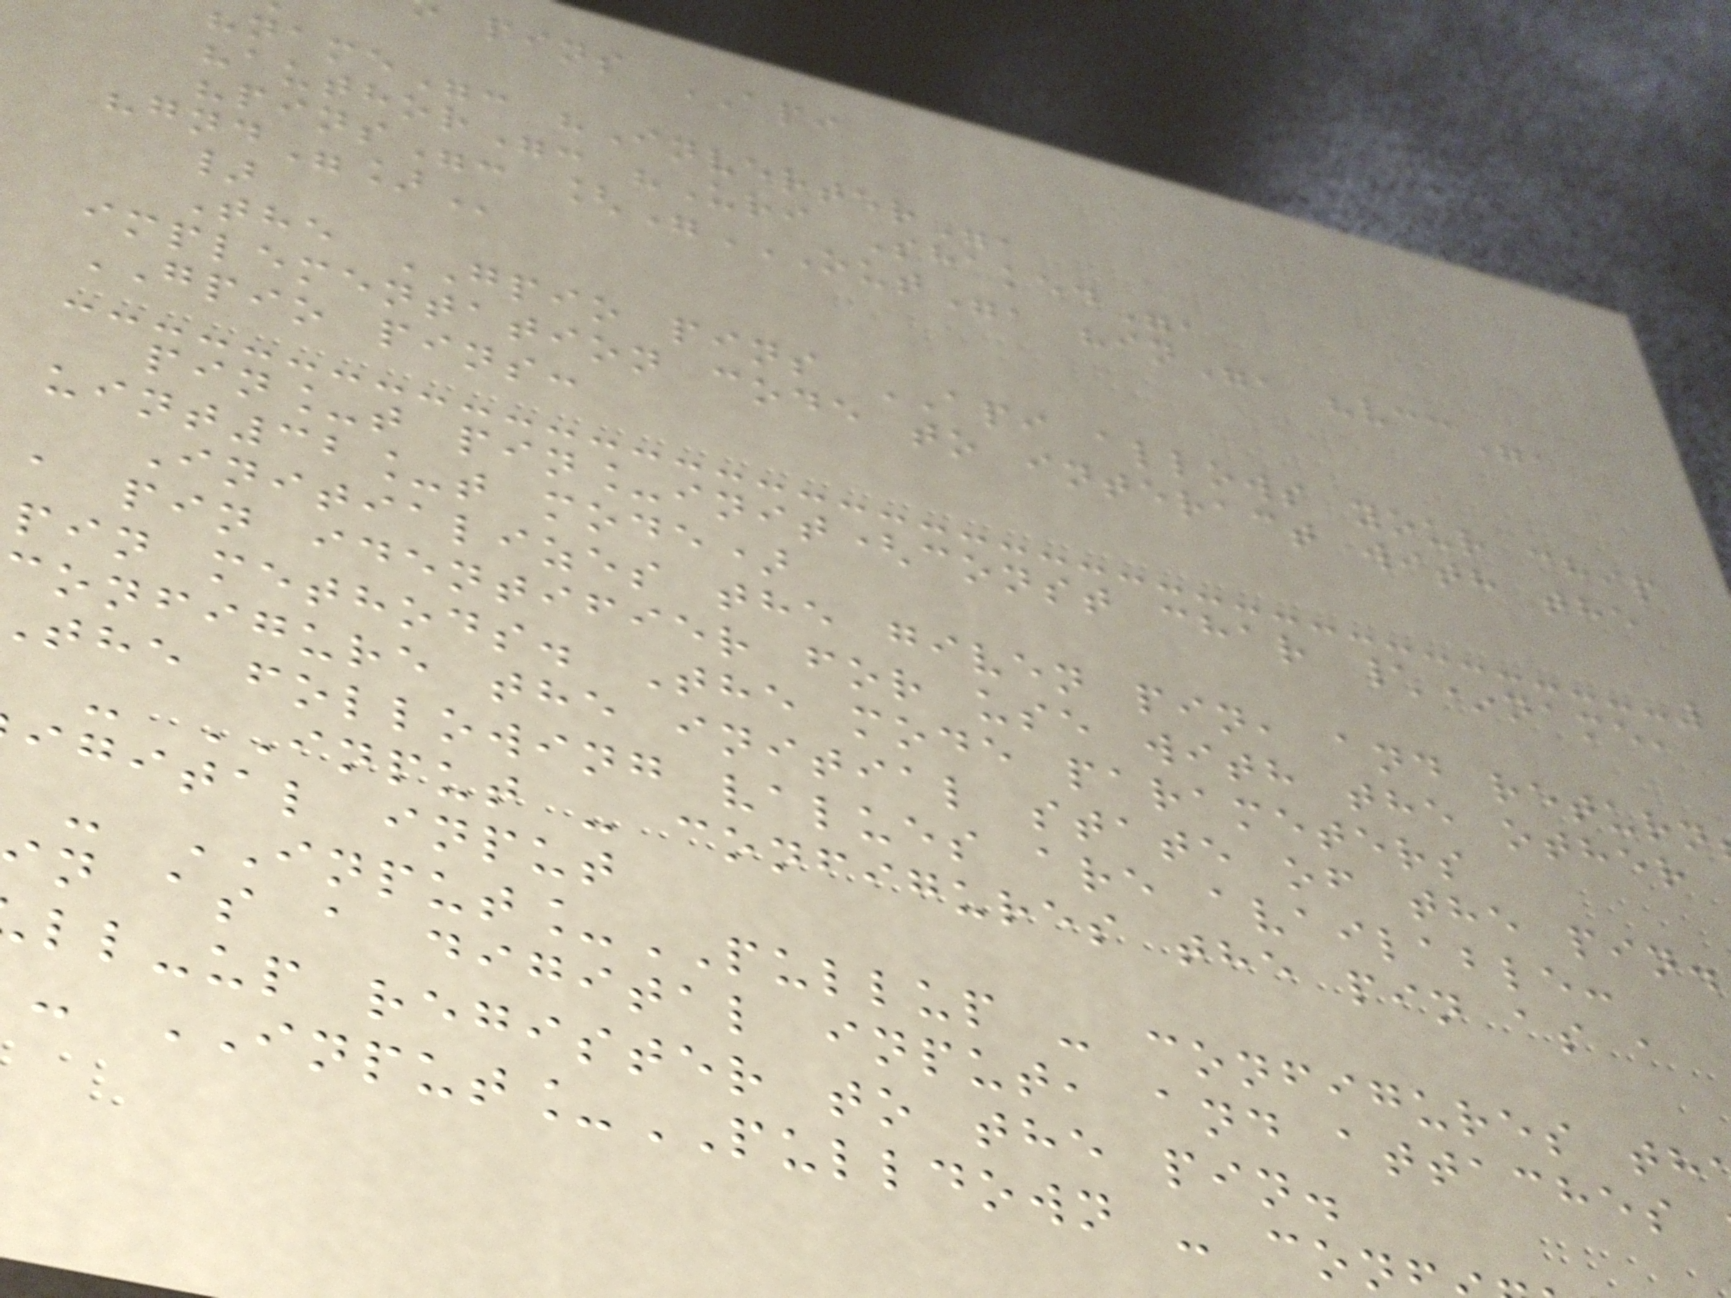pins API
"name": "Inverter",
"author": "Uri Shaked",
"pins": ["OUT", "IN", "VCC",
}
The GPIO pins API allows your chip
implementation code to interact with the
GPIO pins:
pin_t pin_init(const char \*name,
uint32_t mode)
Initializes the given pin, and return
a pin identifier for use with the other
pin methods. The mode parameters
configure the initial state of the pin.
the following values are available:
- INPUT - configures the pin as a
igital input
- INPUT_PULLUP - configures th
n as a digital input, and attaches
ll-up register to the pin.
- INPUT_PULLDOWN - con
